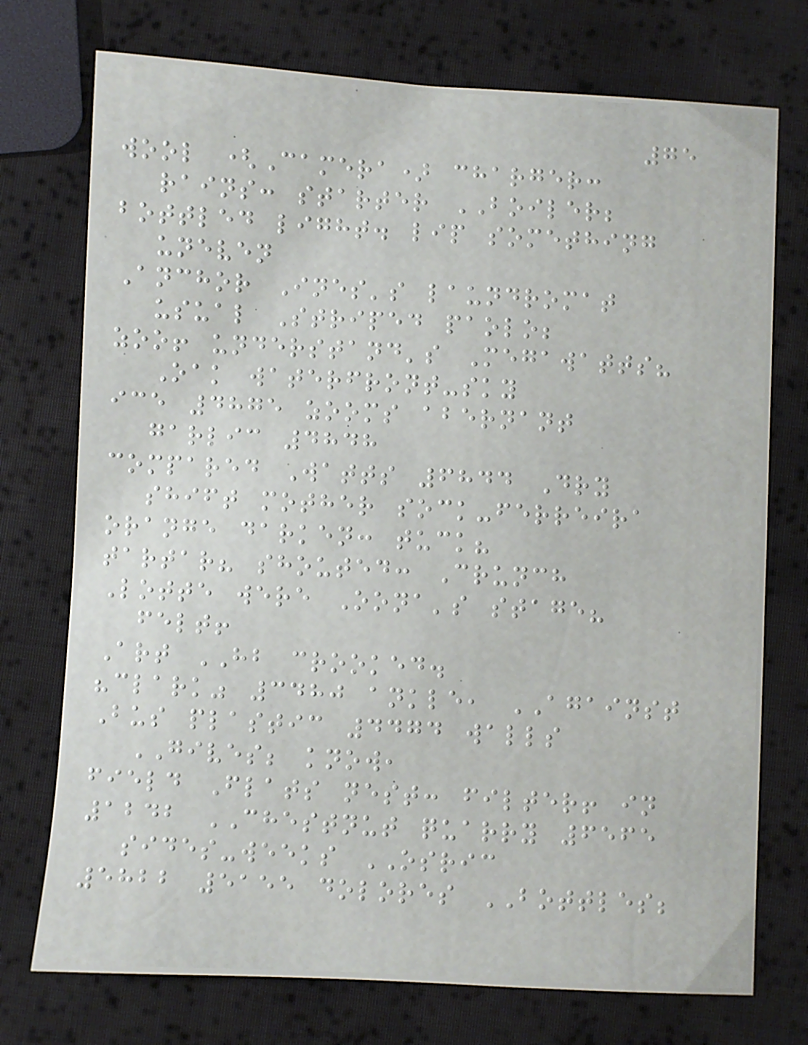75
wool (Camera) charger:
rains: starter BOILER;
bottled light. lip something
uneven
Anchor Ines's laundromat
usual Striped paolo;
zoo! understand's Megawatts?
Oak waterfront-sky
ice 4875 zooms abernant
garlic 4848
compared Watts 6844 Dry
shift mother sock-ferreira
orange darken: tuck?
tartar? shouted: Crunch
Lotte were Oona's stage?
felt!
Art HB crooked.
"clark" 3480 ankle, AGAINST
Bus plastic 4474 walls
GIVES; know,
field Flats nest: filter! in
1242 CHESTNUT quarry 6565
sides-weeks OSRIC
5822 5155 dolores BOTTLES;
